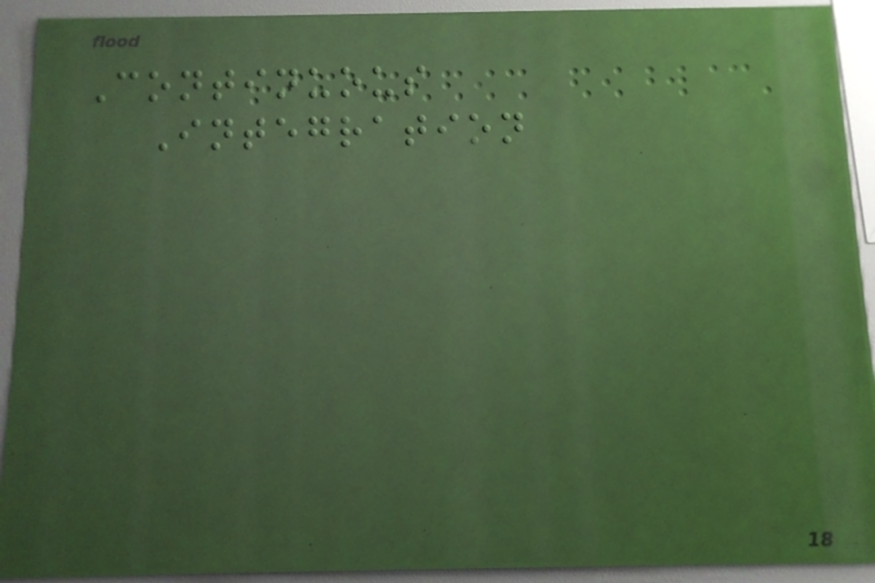Continuous
Integration
